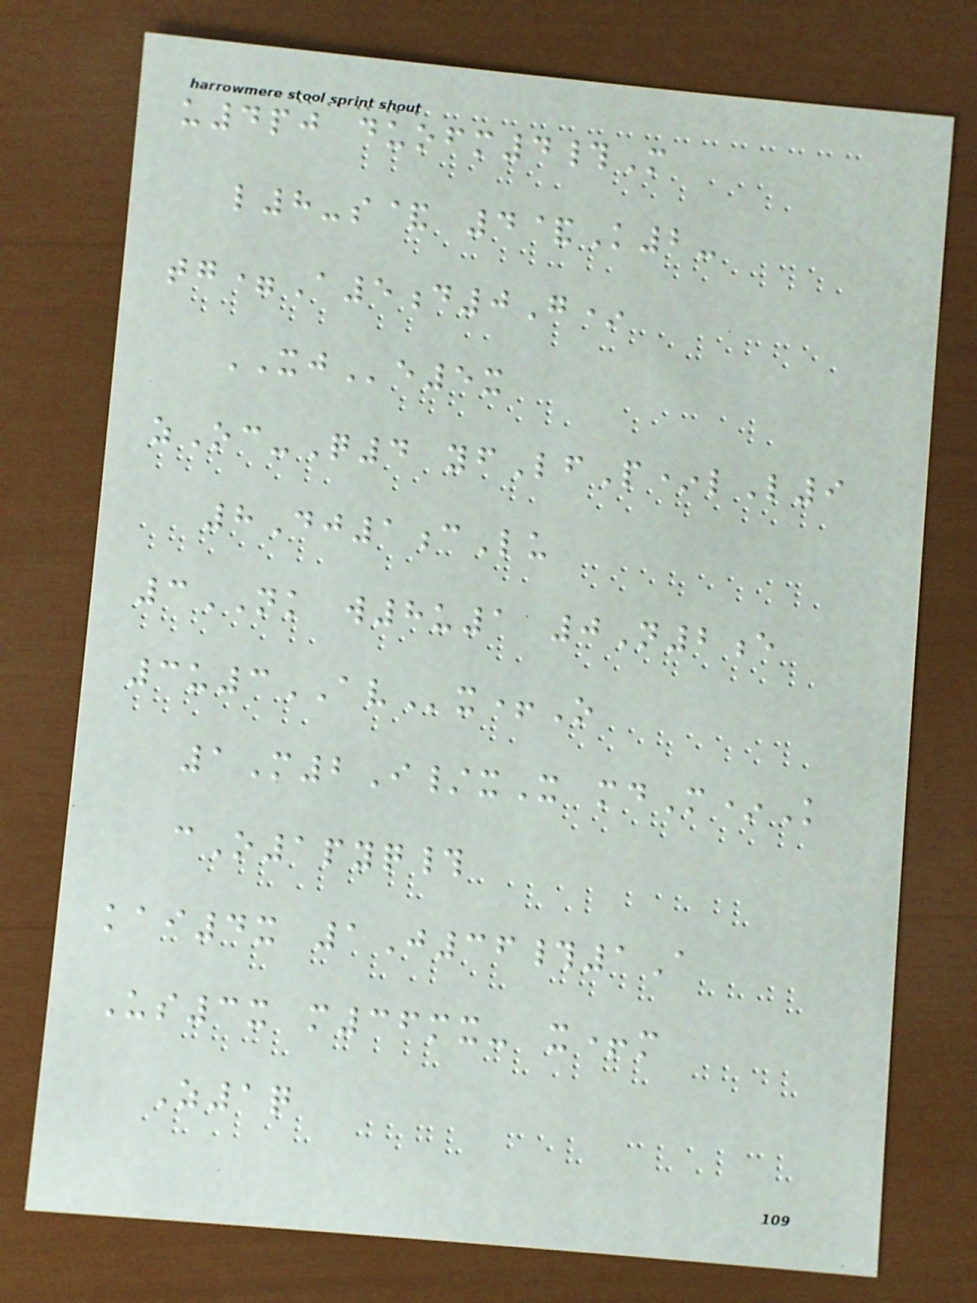u4pj duofm4#M
l8-s& 4&K2-
tg=A5d0G*
XJe5x
zOc-Q4 yfLfP*lL9
8Dj1cLu
3NK w8u1 0N2e
3u3AVx+O
1M2I/xX mdM*K
cO1pyq#
kai4x 1J36#1A
Us3x m36mx- x+m
Z1q
